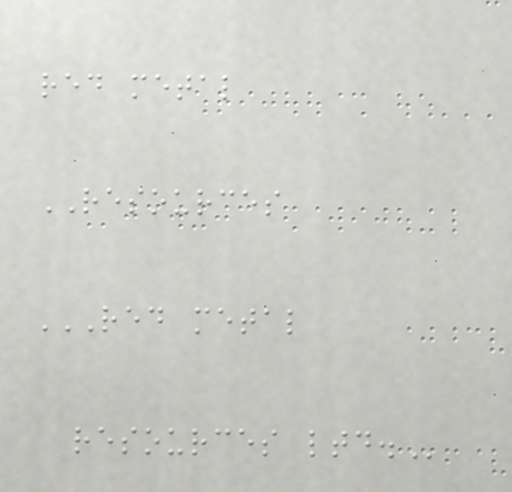red metal
RESOURCES
RED METAL
RESOURCES LTD.
